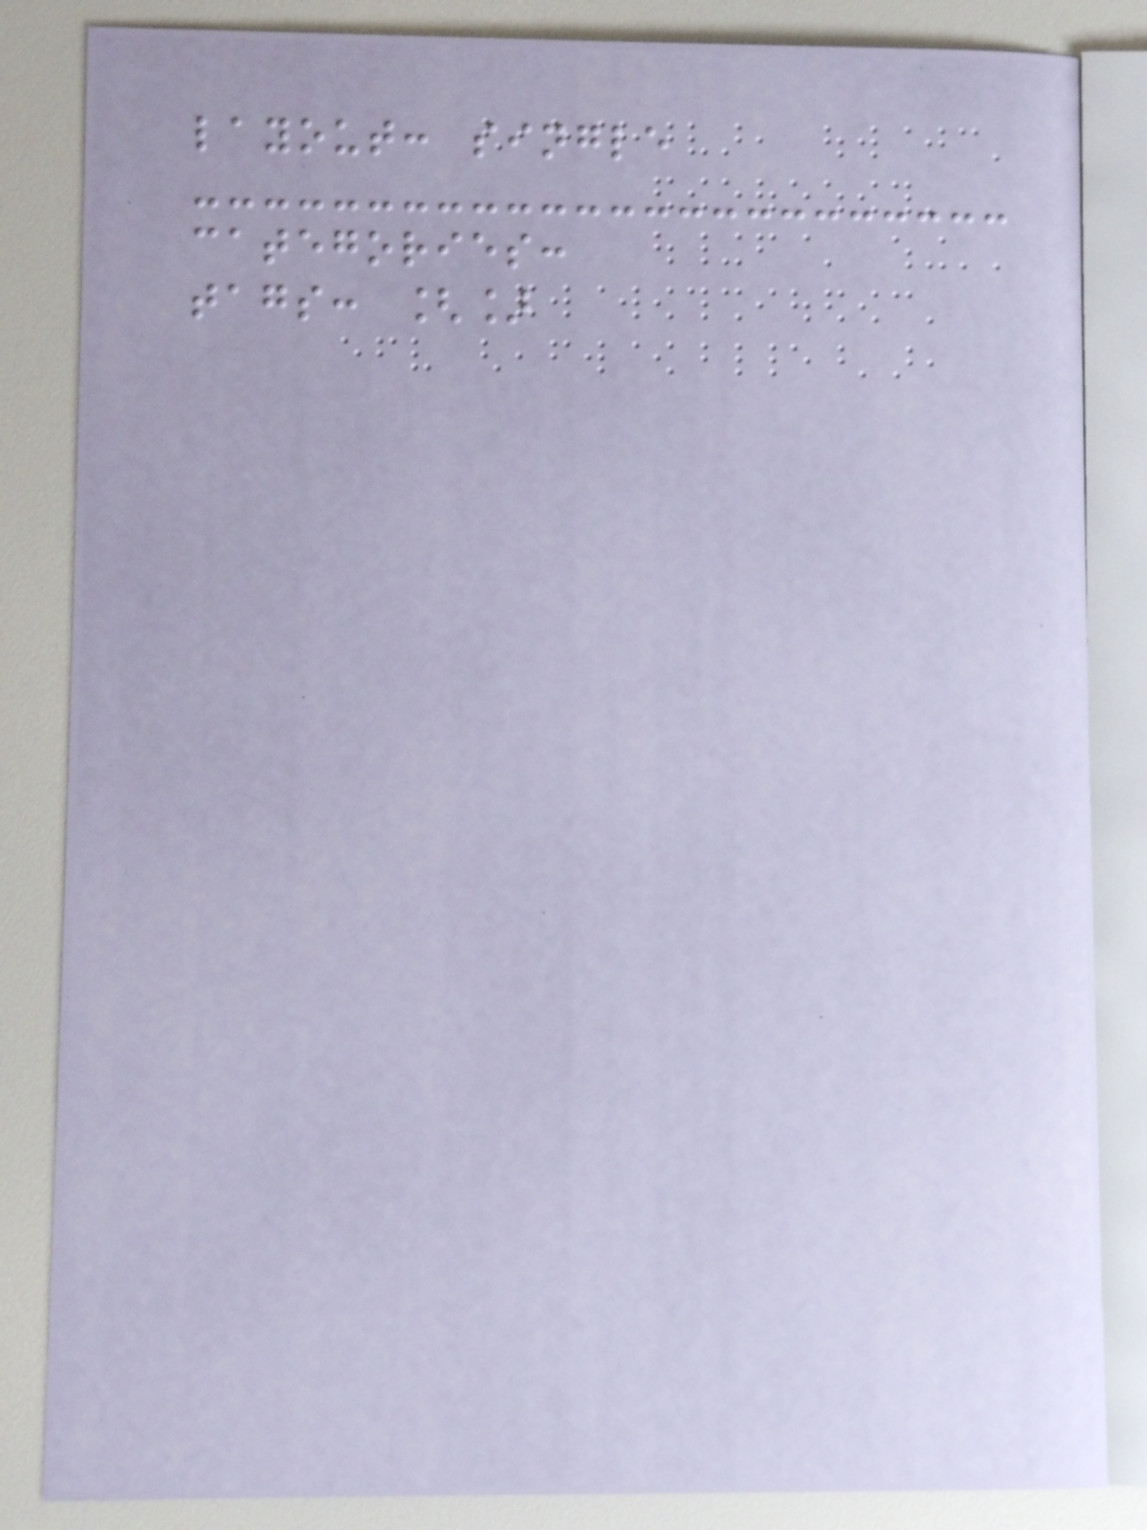layout: single
categories:
tags: []
